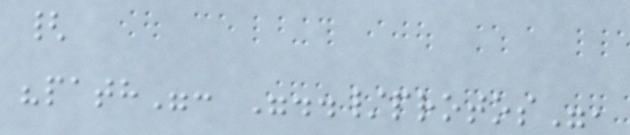{
"path": "../protos",
